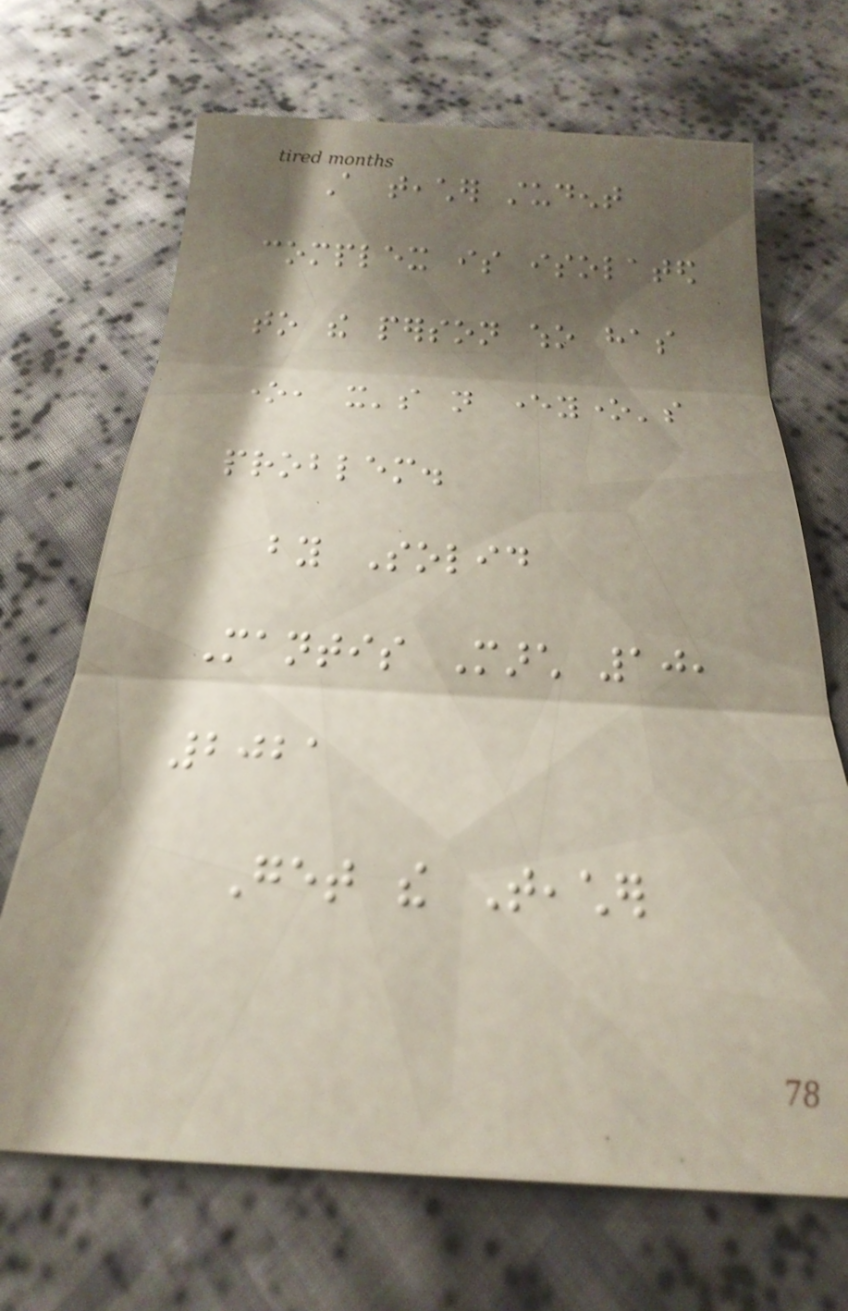A teacher student
complex is isolated
to the person who has
one, it's not everyone's
problem.
by Solid
Mantis March 10,
2021
Get the Teacher
